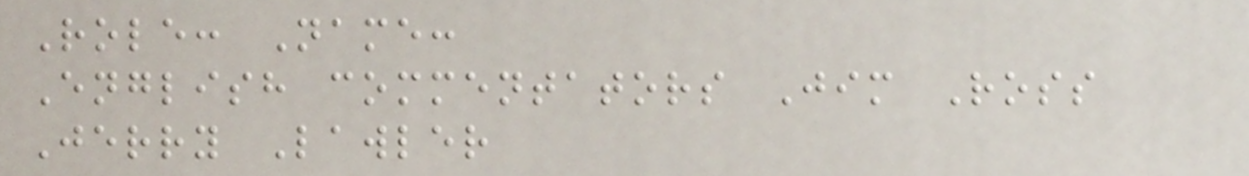Role: Name:
English commentators Jim Ross
Jerry Lawler
